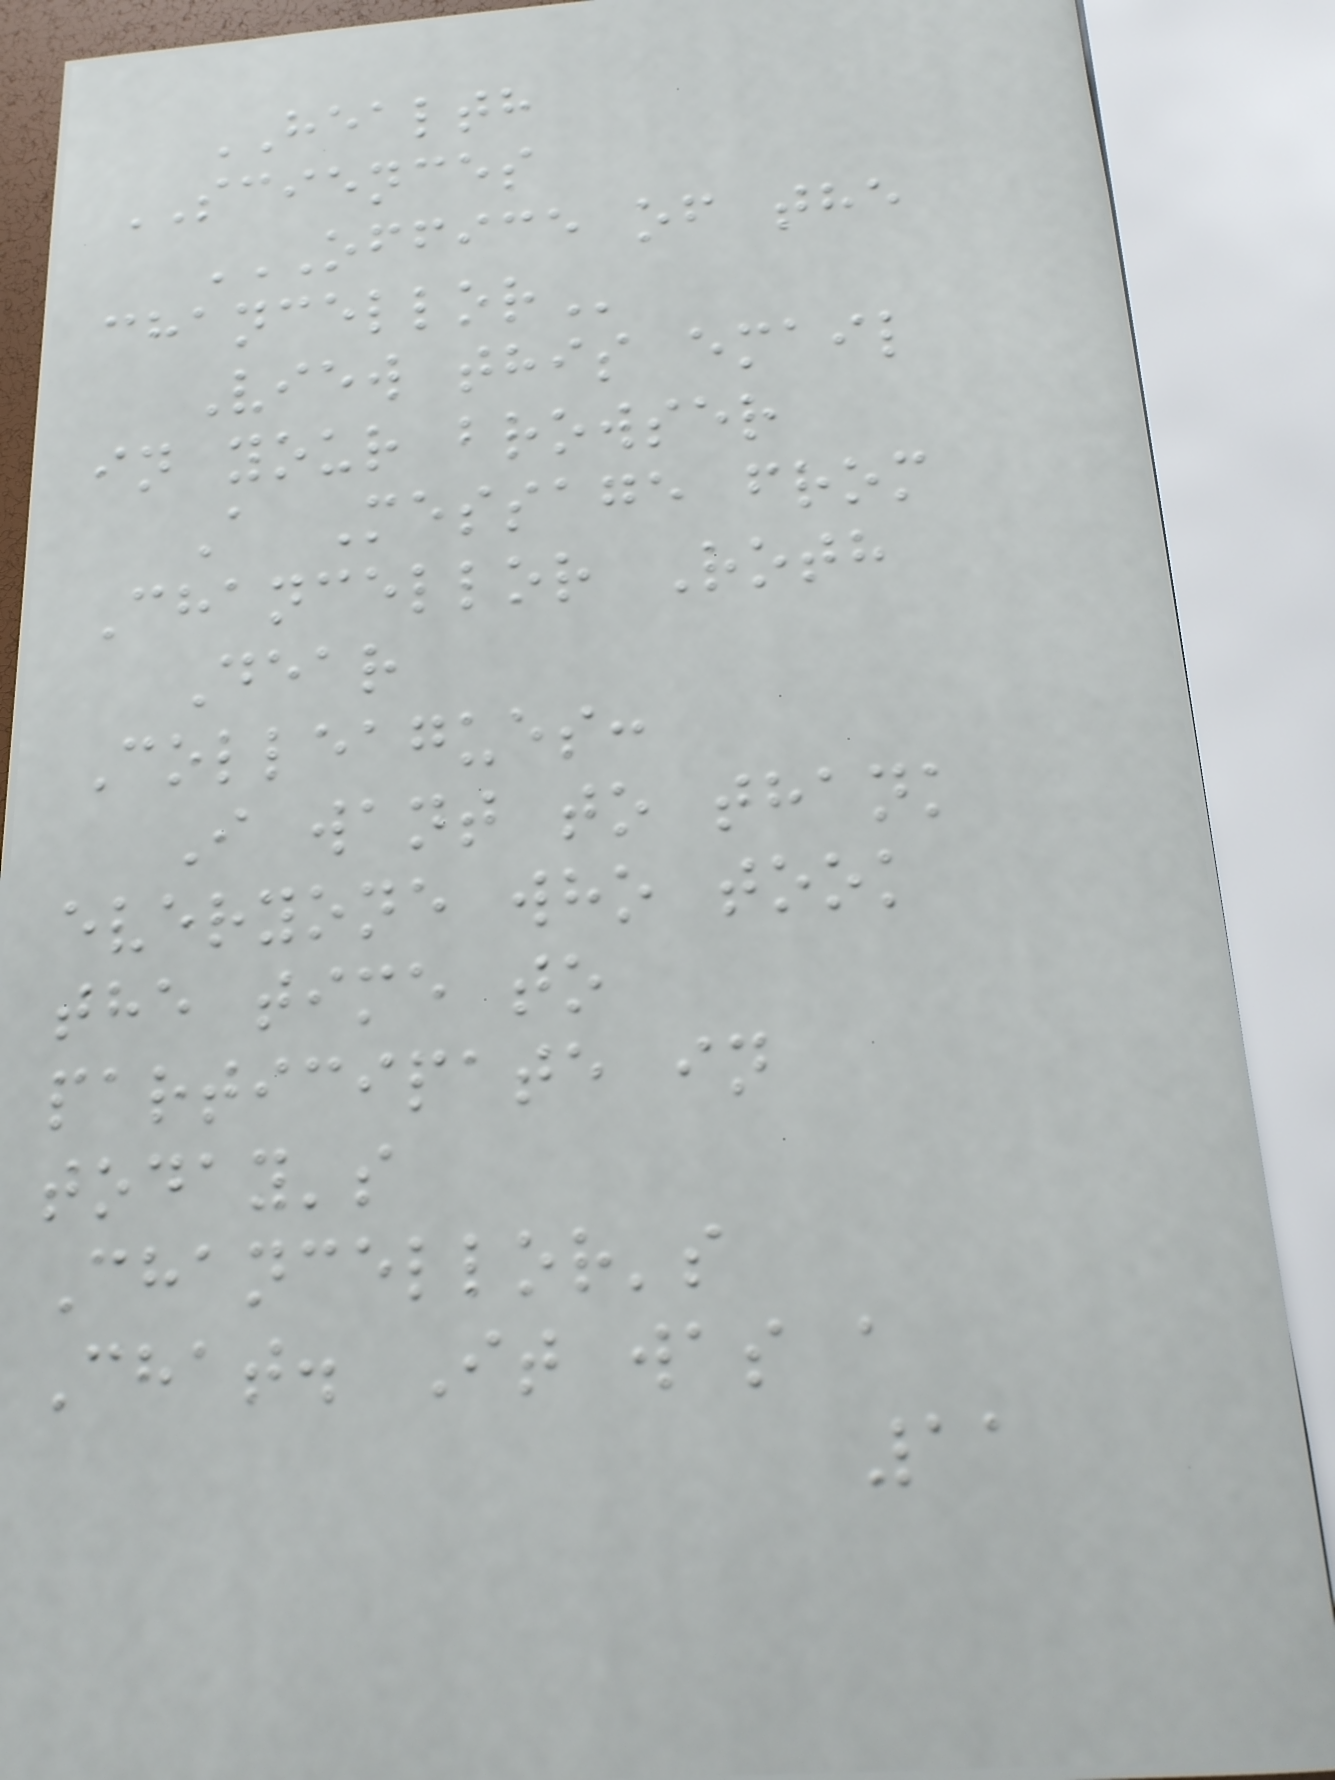HEALTH
SCIENCES
OFFICE OF THE
CHANCELLOR
View this email
in your browser
A Message from
Chancellor Roth
Dear
Colleagues:
I want to thank
everyone who took
the time to
participate in
today's
Chancellor's
Chat. It was a
11
